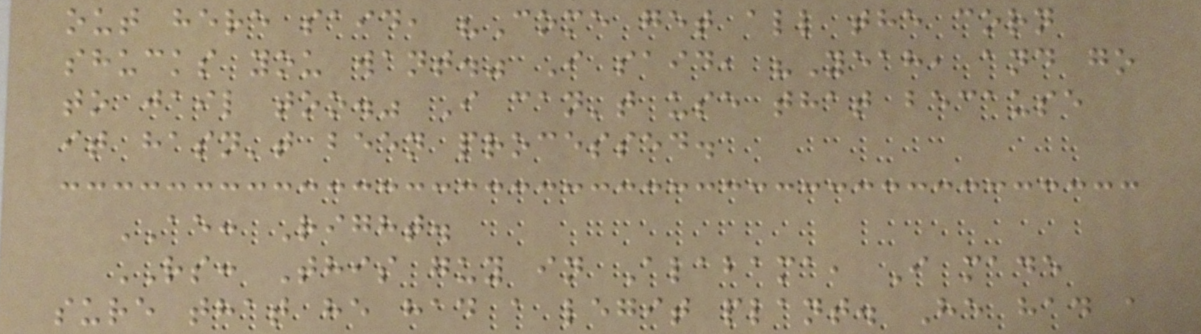out here said, "Come get all the corn
shucks you want." I said, "Yeah, and go
to jail too." I can't use that because
it hasn't been processed.
AE: Right.
RS: This guy in Alabama, I made
sure that he had a legit plant. He had a
